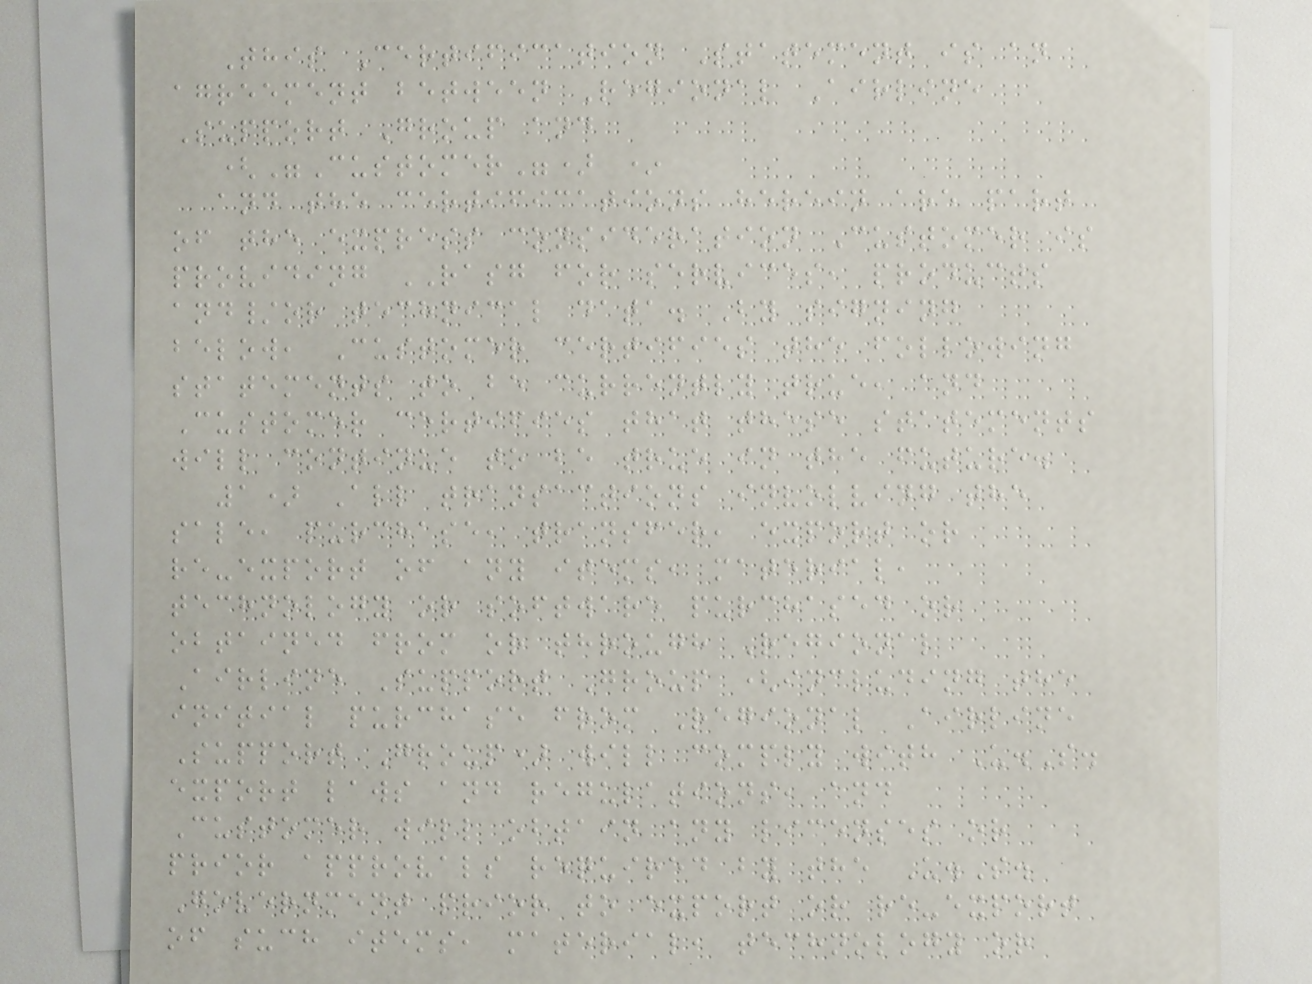This Certification Statement is an
agreement between Regional Airline
Support Group and
("Customer") *
and the certifications herein are part
of the express consideration Customer is
providing RASG for services, products
and/or technical data. By signing
below, Customer certifies the following
statements to be currently true, and
Customer certifies that these statements
will continue to be true in the future.
1) All transactions involving the
sale, purchase, transfer, export or
re-export of any items, material,
technology or software purchased or
obtained from or through Regional
Airline Support Group (including the
initial purchase from Regional Airline
Support Group) will comply with U.S.
export laws and regulations, and
Customer will obtain any licenses or
prior approvals required by the U.S.
Government prior to export or re-export
of such items, material, technology or
